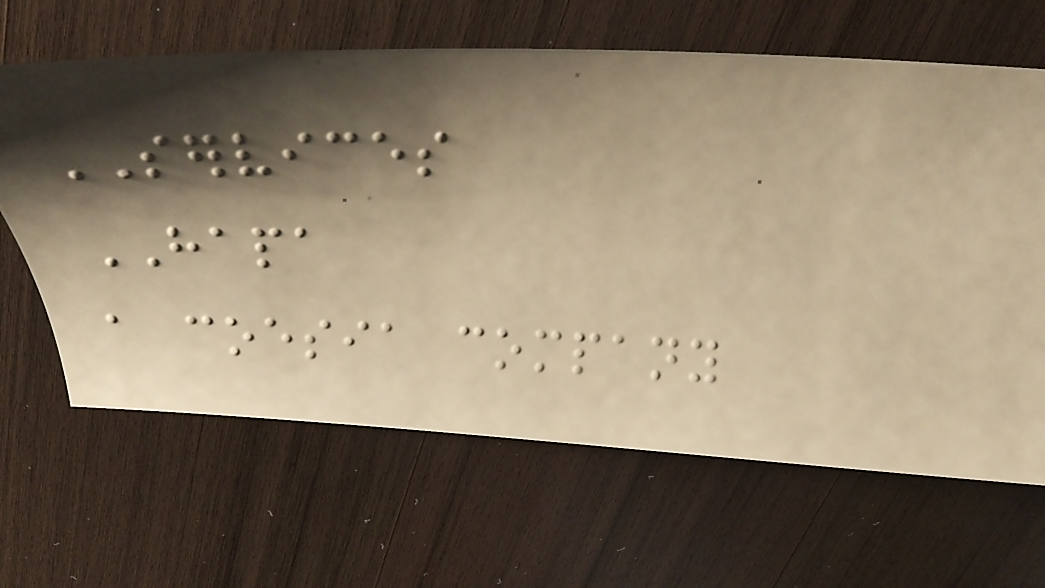SERVICES
HAPA
a coesia company
